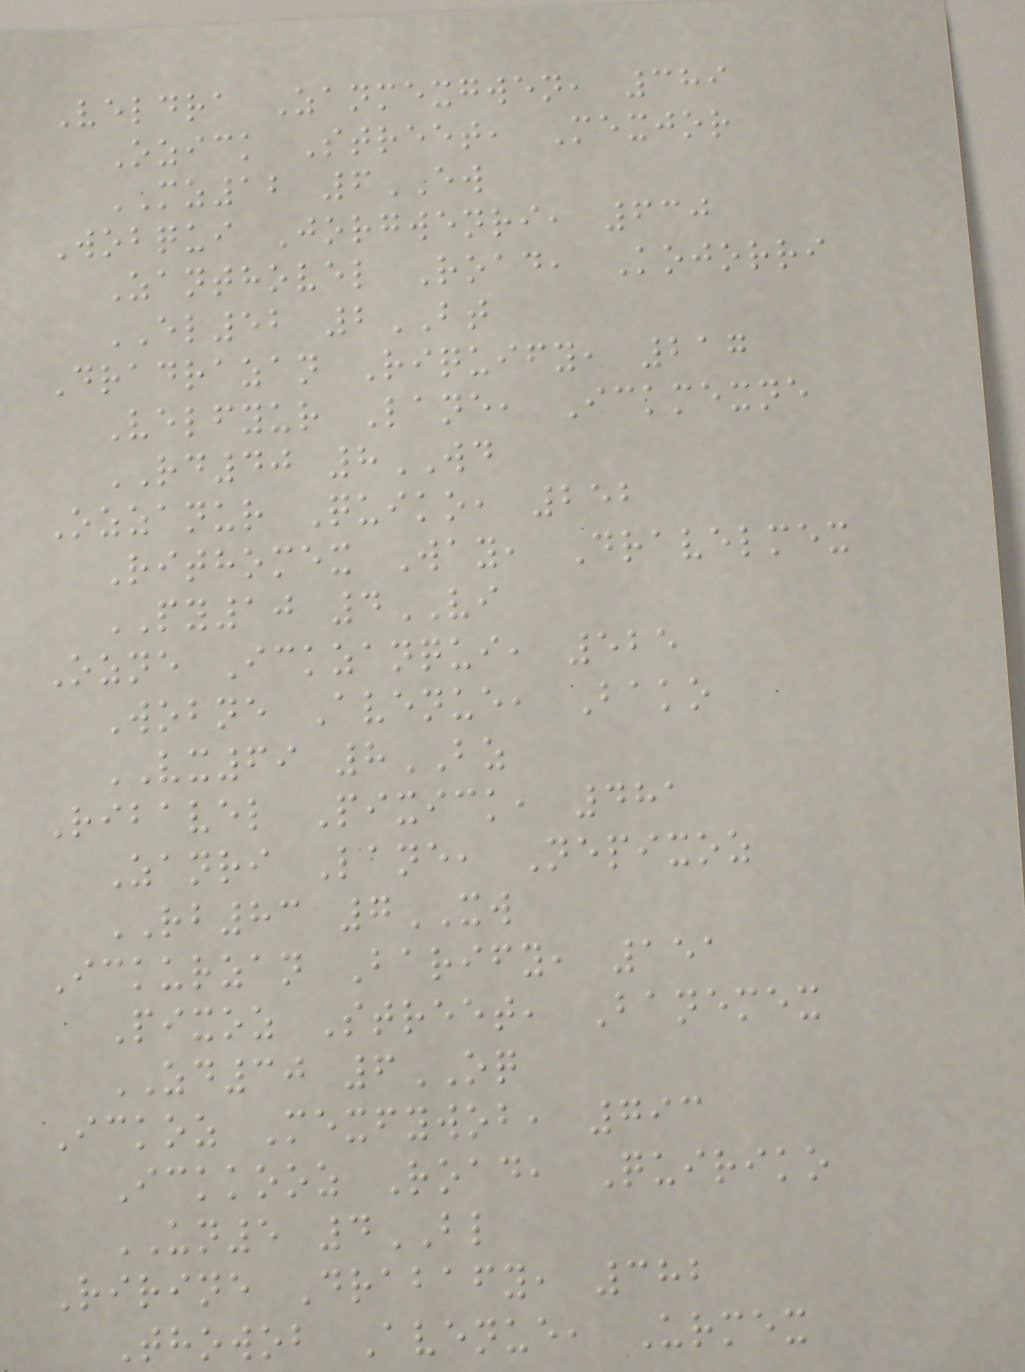Veldra Zanmexgwen, 389
Ozick Street, Mexjor
MZ12 6EW
Wobqui Jorgwenri, 630
Zanthovel Road, Kojorri
EL52 2BT
Dradrazan Riquify, 217
Velfyur Lane, Ickmexne
RD40 8WD
Ozzanur Quiko, 252
Rithomex Way, Dravelmex
PY10 4VI
Ozne Ickzanqui, 525
Wobne Avenue, Bako
VX69 8BZ
Ribavel Pixick, 481
Zanri Lane, Nepixoz
RB83 7XW
Ickurzan Barify, 151
Pixoz Street, Banemex
ZD30 6OQ
Ickoz Mexfywob, 793
Ickkooz Road, Quiriko
UN5 4BL
Ririne Drabafy, 382
Thowob Avenue, Urmex
